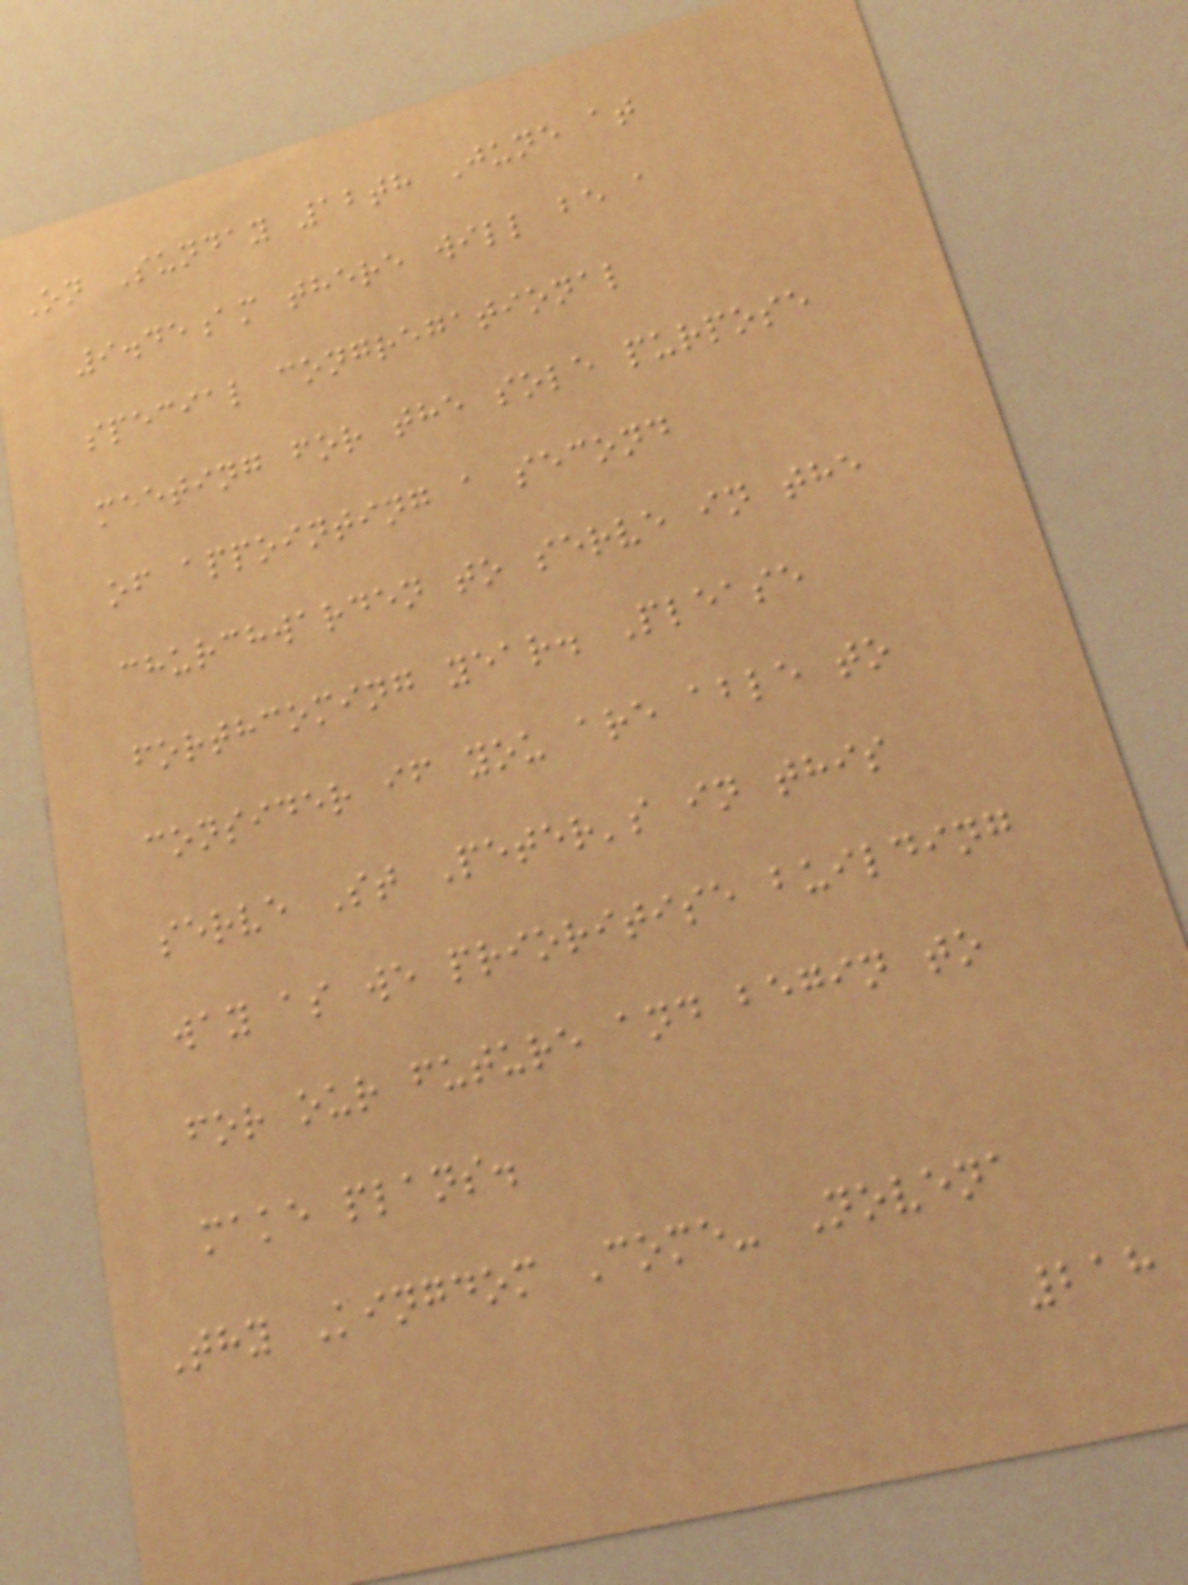On Sunday 12th June at
9.45am there will be a
special congregational
meeting for the sole purpose
of appointing a second
churchwarden to serve in the
forthcoming year. Please
consider if you are able to
serve St Peter's in this
way as we prioritise building
for our future and begin to
make plans.
Thy Kingdom Come- Novena
218
